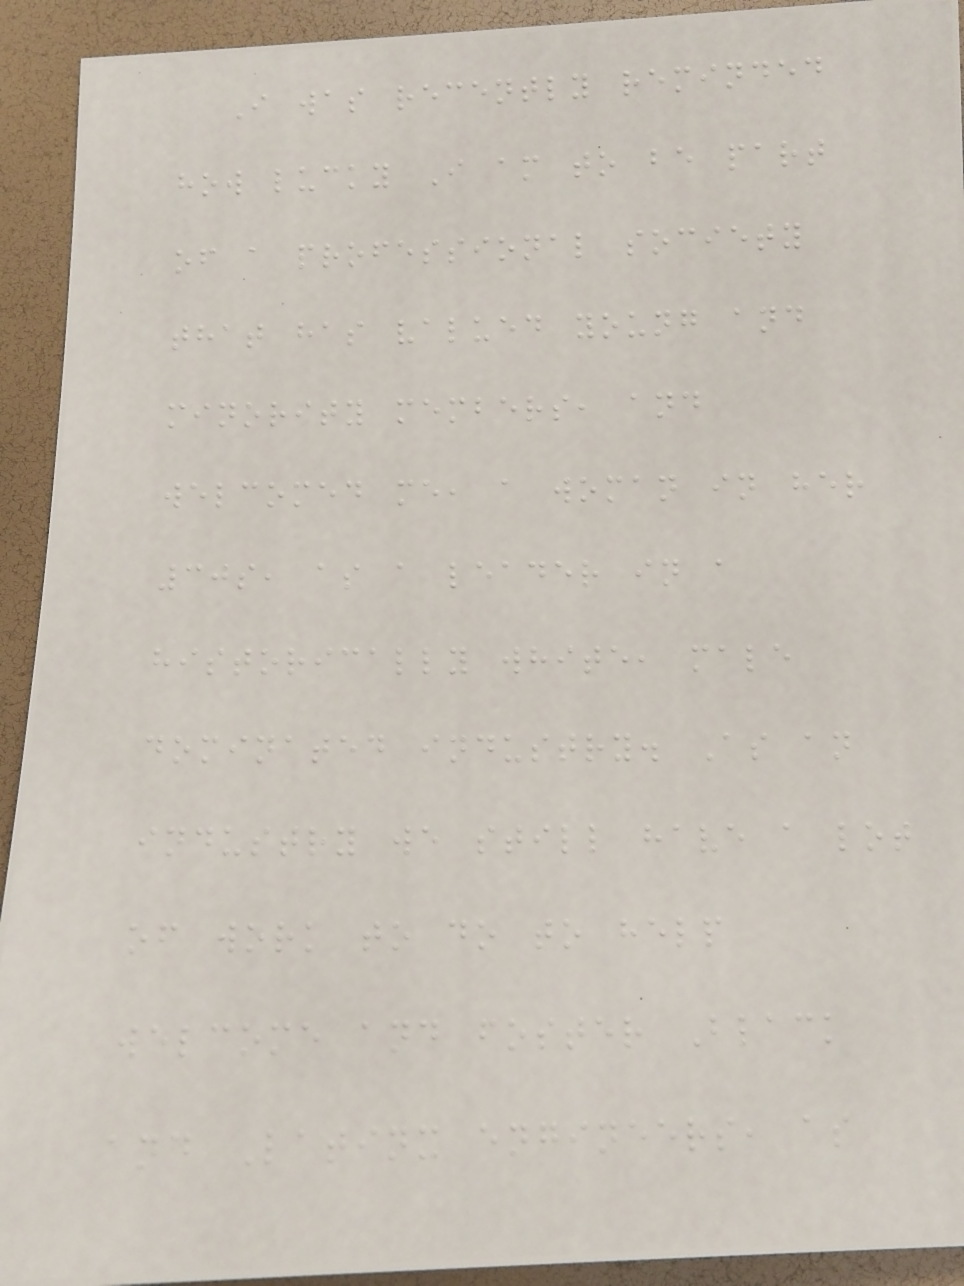I was recently reminded
how lucky I am to be part
of a professional society
that has valued young and
minority members, and
welcomed me, a woman in her
30s, as a leader in a
historically white, male
dominated industry. As an
industry we still have a lot
of work to do to help
welcome and foster Black
and Latinx engineers, as
